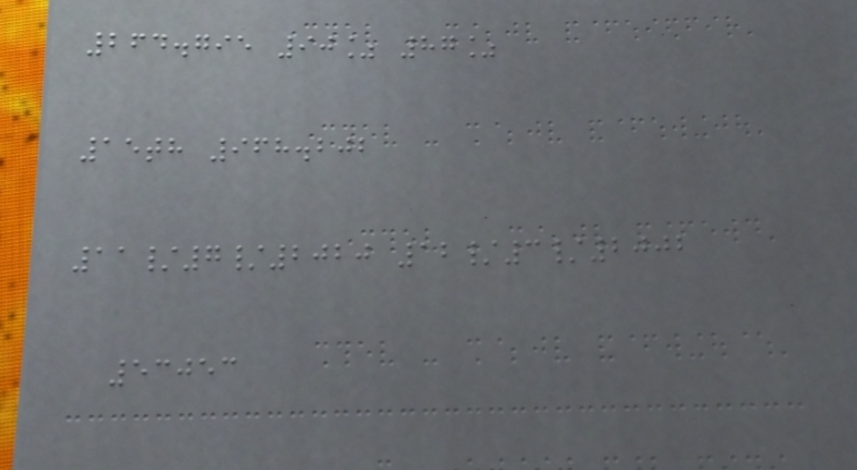264.795 90% 87%
15th 968.202
11/7/2020 12/3/2002
53053
